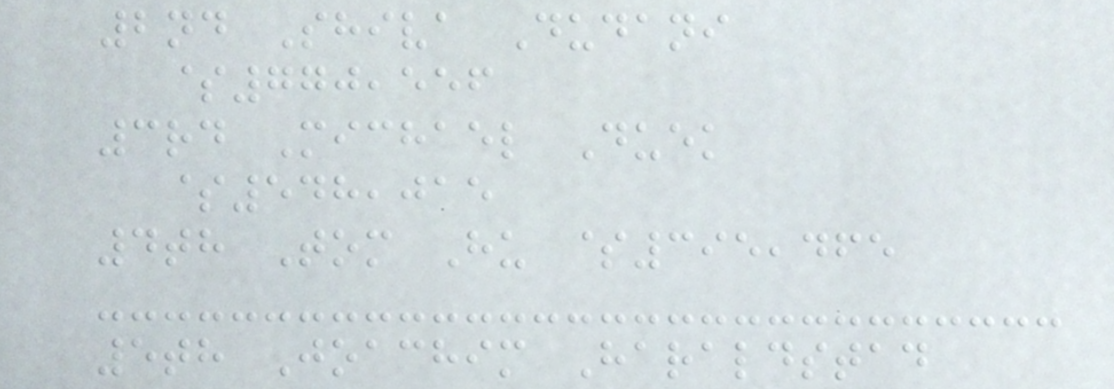2nd Shiva Dudani
$770,556
3rd Michael Duek
$548,015
4th Tom Hu $395,465
5th Joachim Haraldstad
